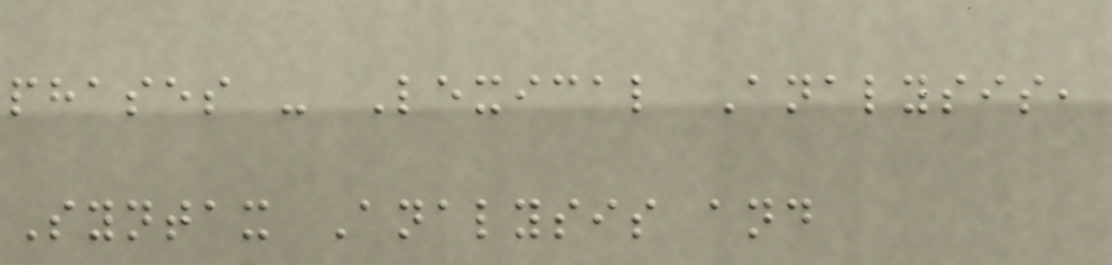phases - Lexical Analysis,
Syntax Analysis and
